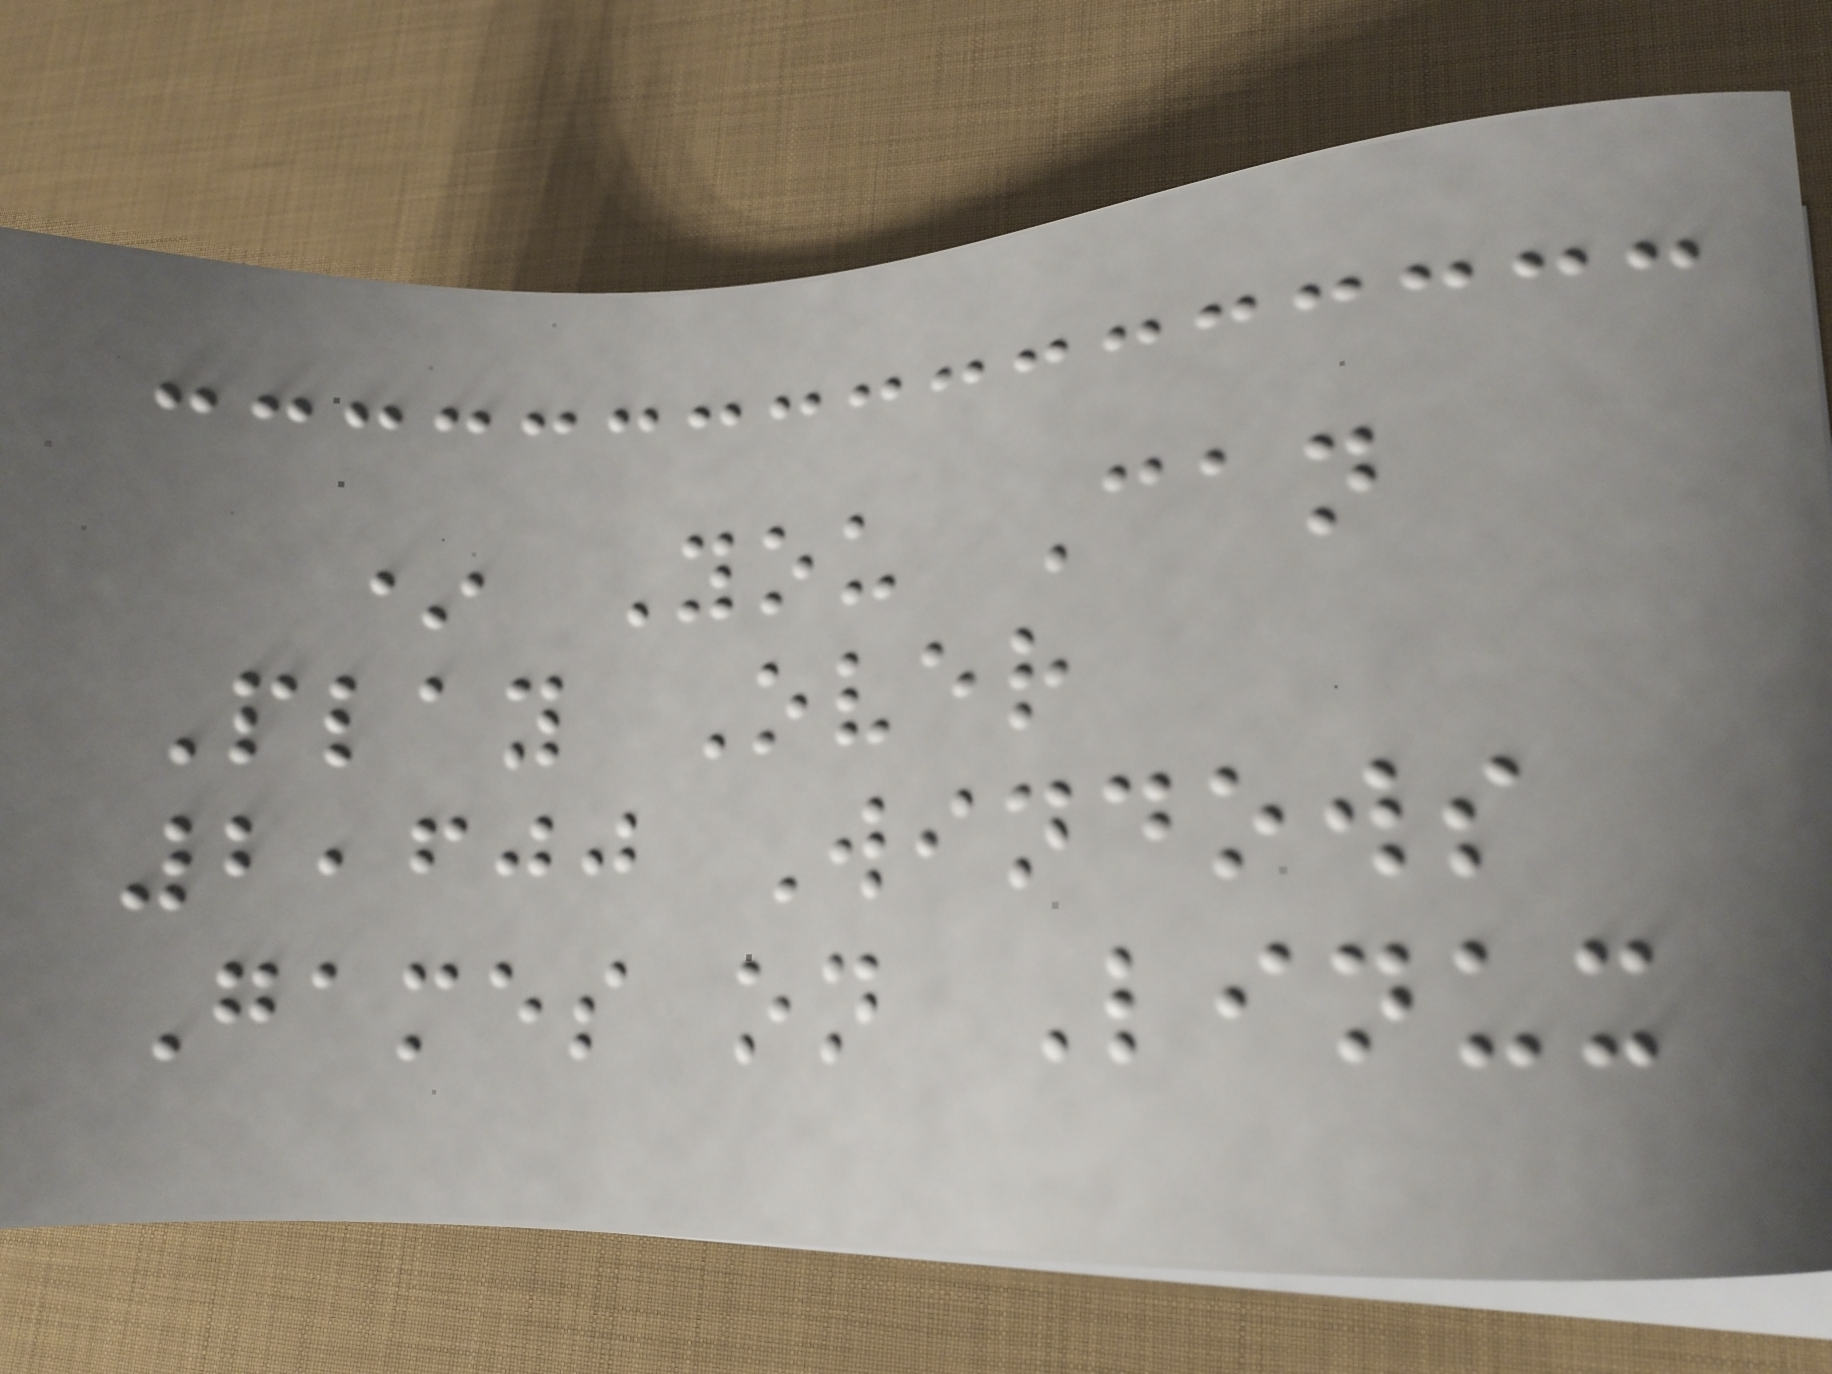* You Can
Play Over
2,600 Windows
Games on Linux
